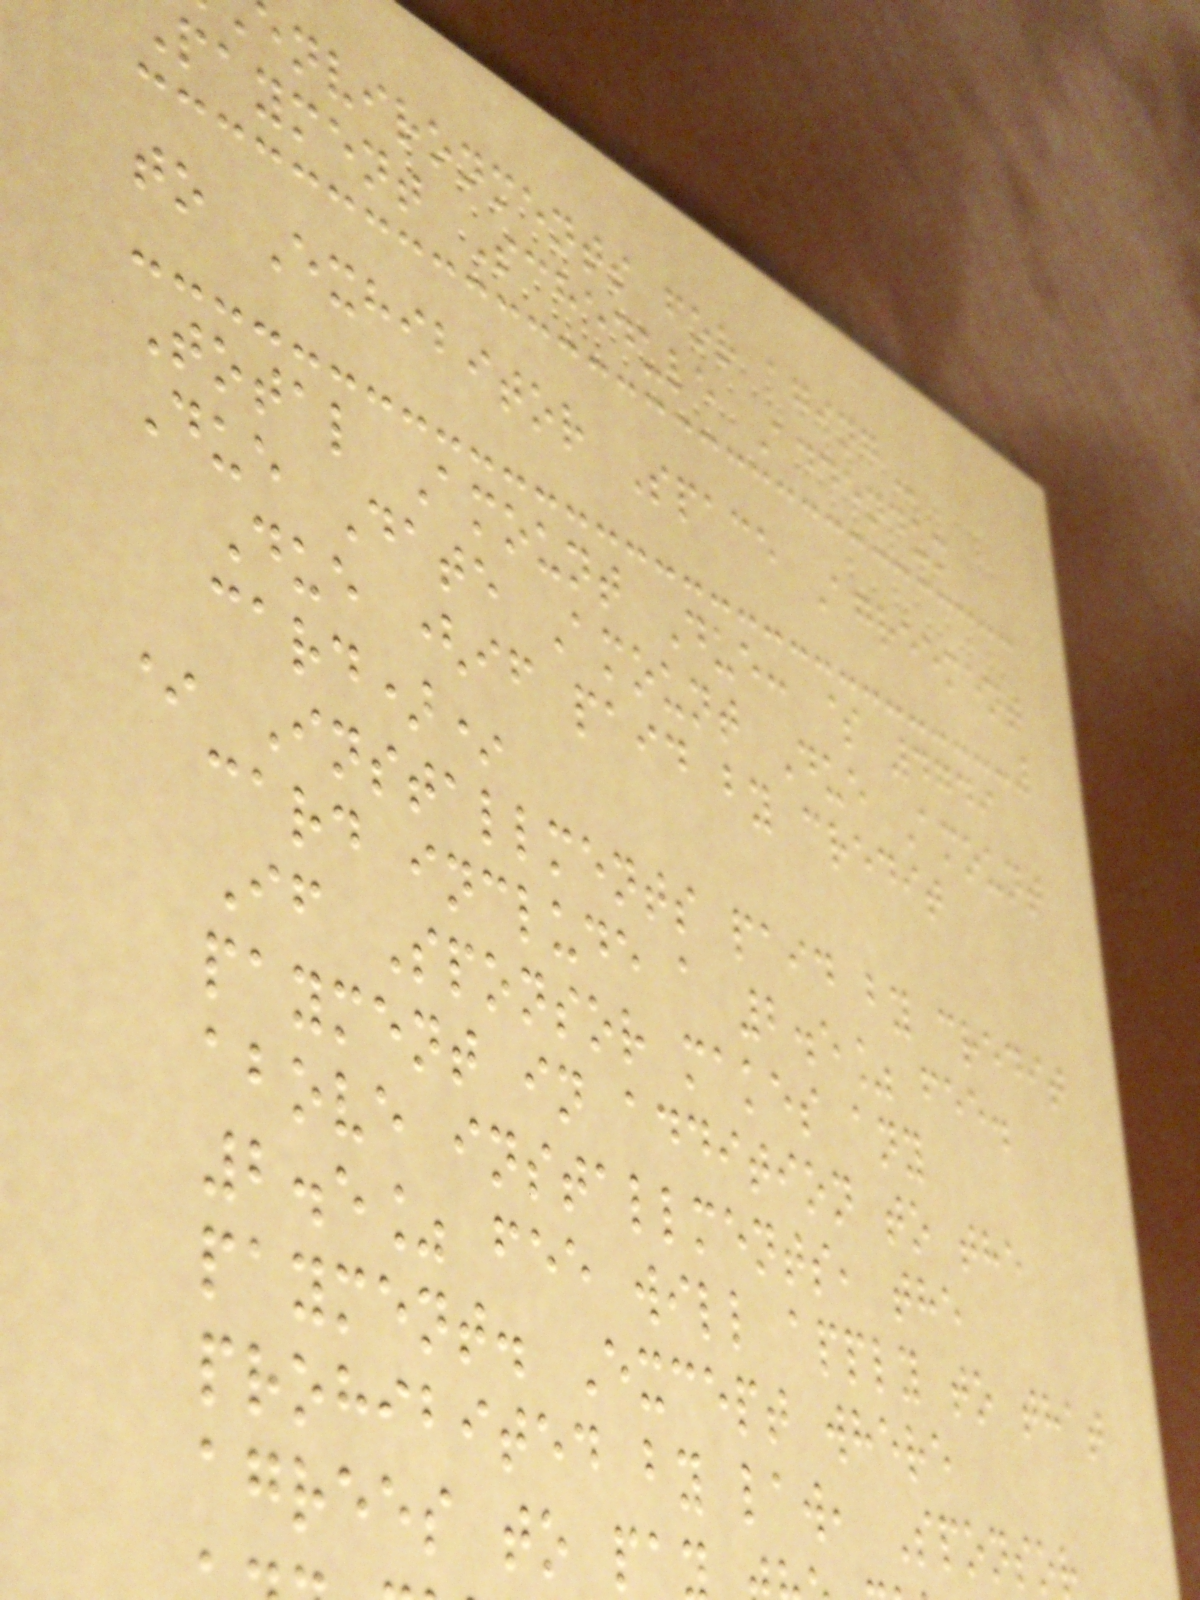nvironments for
payment Schedule Addendum
to Exhibitor Space Agreement
Total Amount Due: $ 4749
Due Date Amount Due Amount
Due (if paid by credit
card)*
* Installments paid by credit
card include a 2.5% fee.
If Sponsor makes any
payment in addition to the
above installments, the
2.5% fee will apply to that
payment. Except where
prohibited by law, Sponsor
agrees to pa
